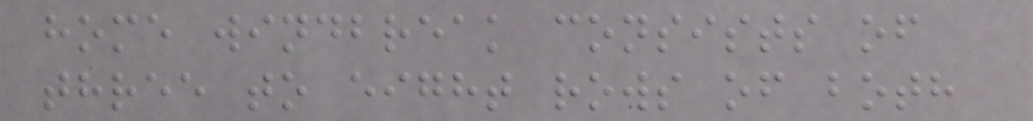home windbreak consists of
three to eight rows of both
